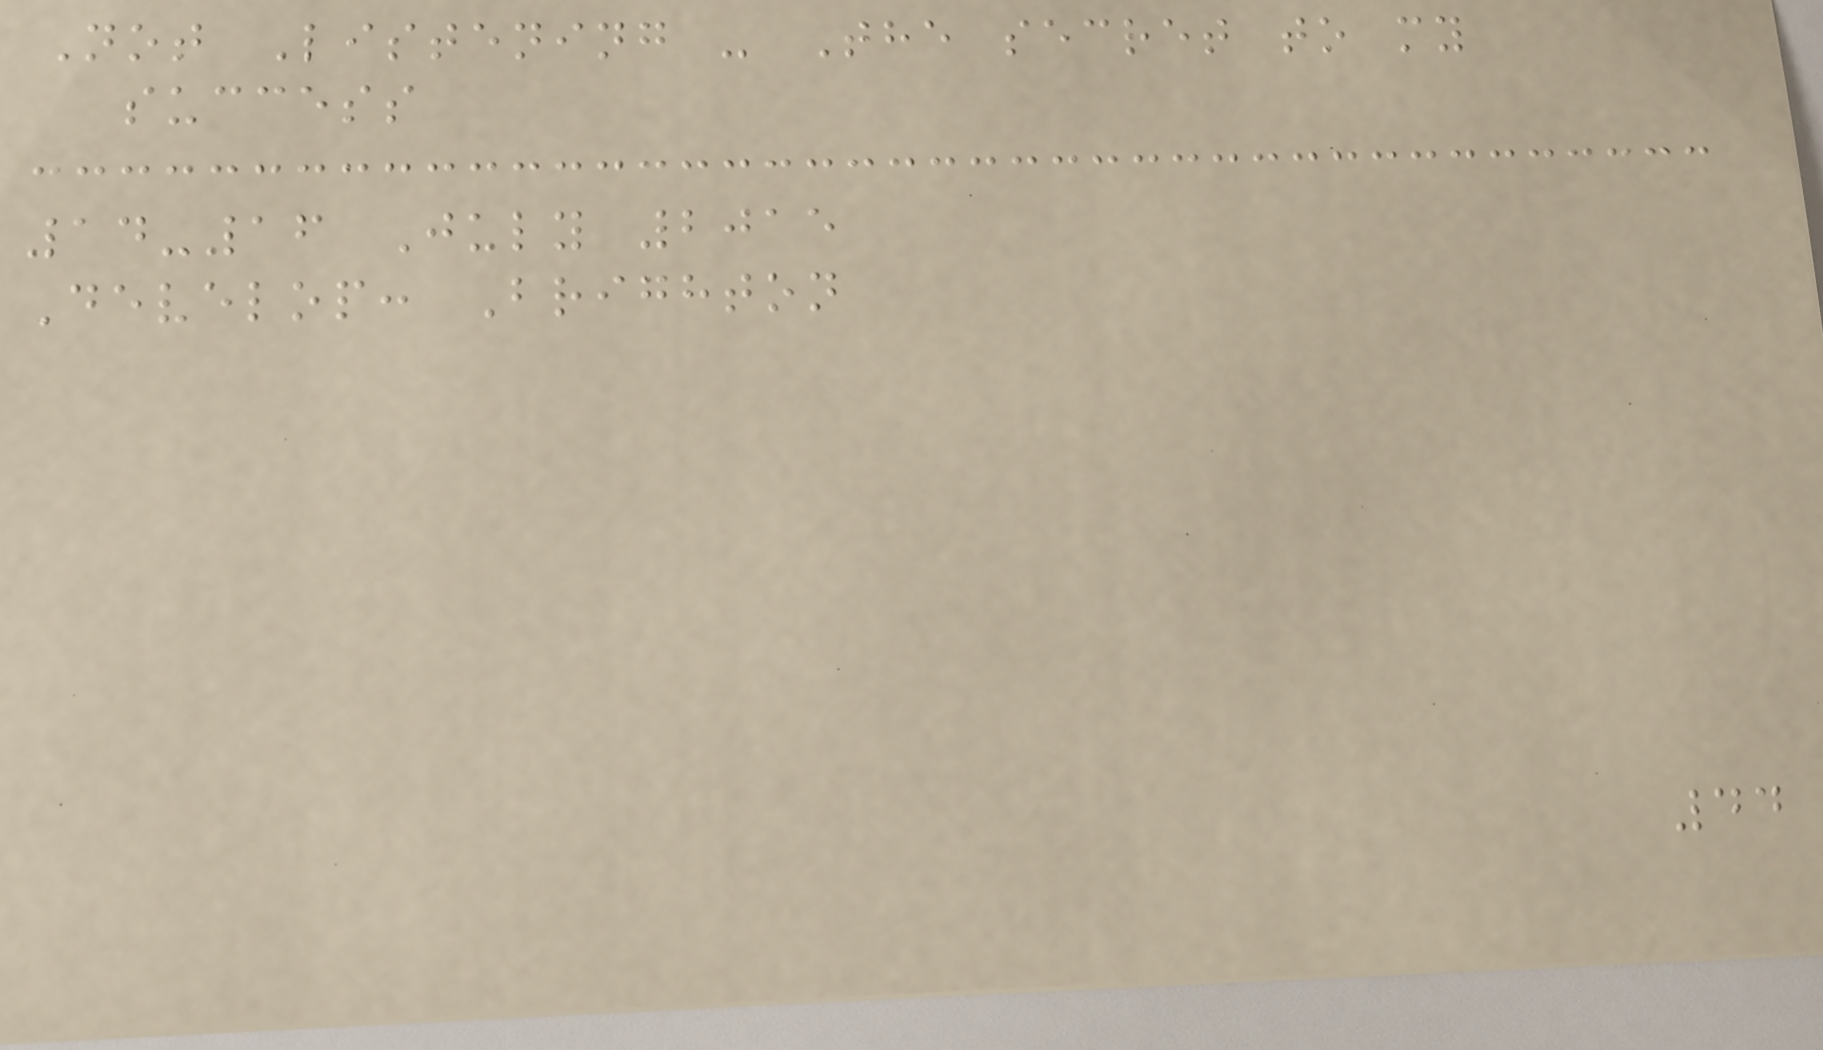Not Listening - The secret to my
success
14-16 July 2015
Develop: Brighton
44
